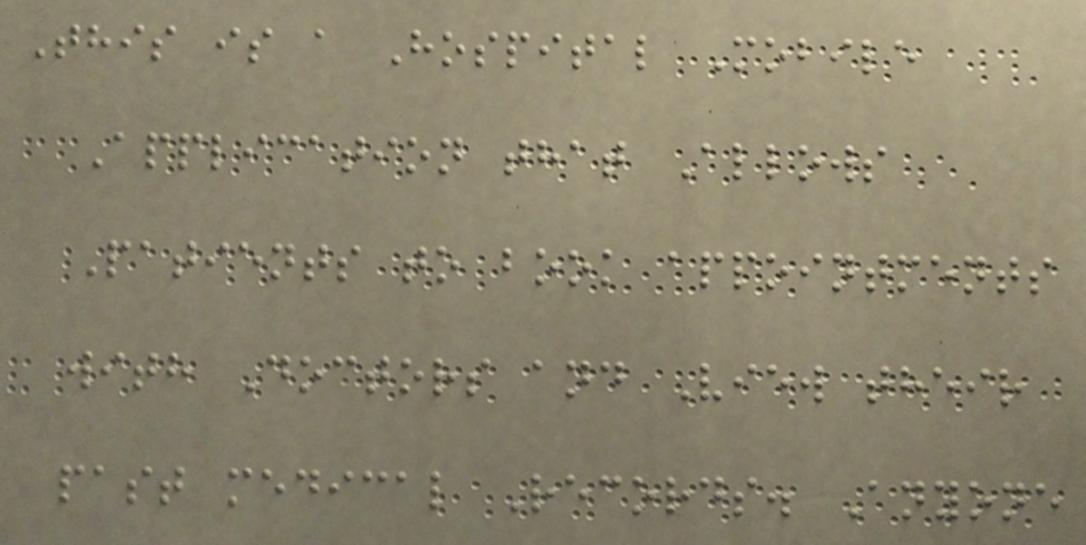This is a Hospital Mobile
Application that Allows
Patients to book appointments
with Doctors and View their
past medical Records. Anyone
